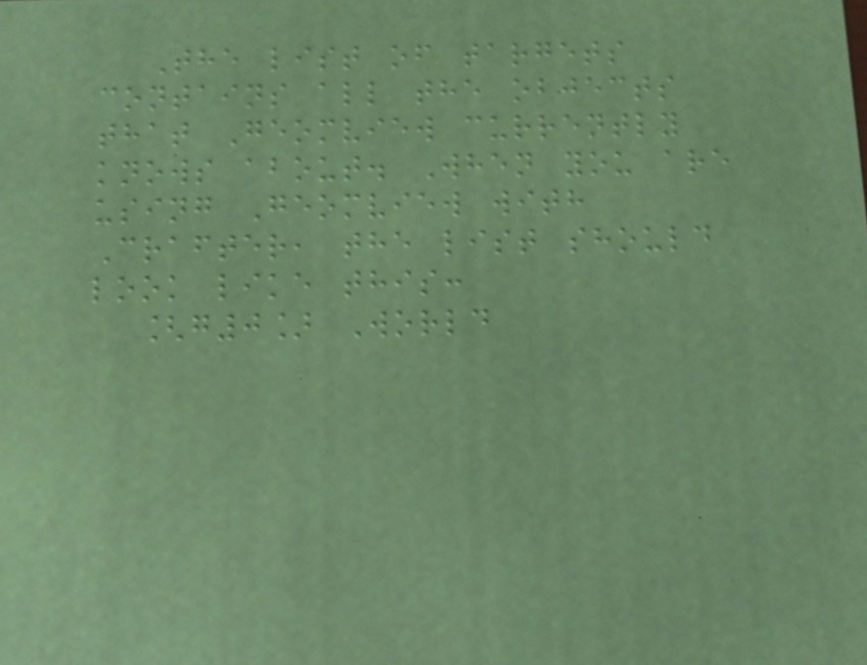The list of targets
contains all the objects
that Geomview currently
knows about. When you are
using Geomview with
Crafter, the list should
look like this:
[g0] World
